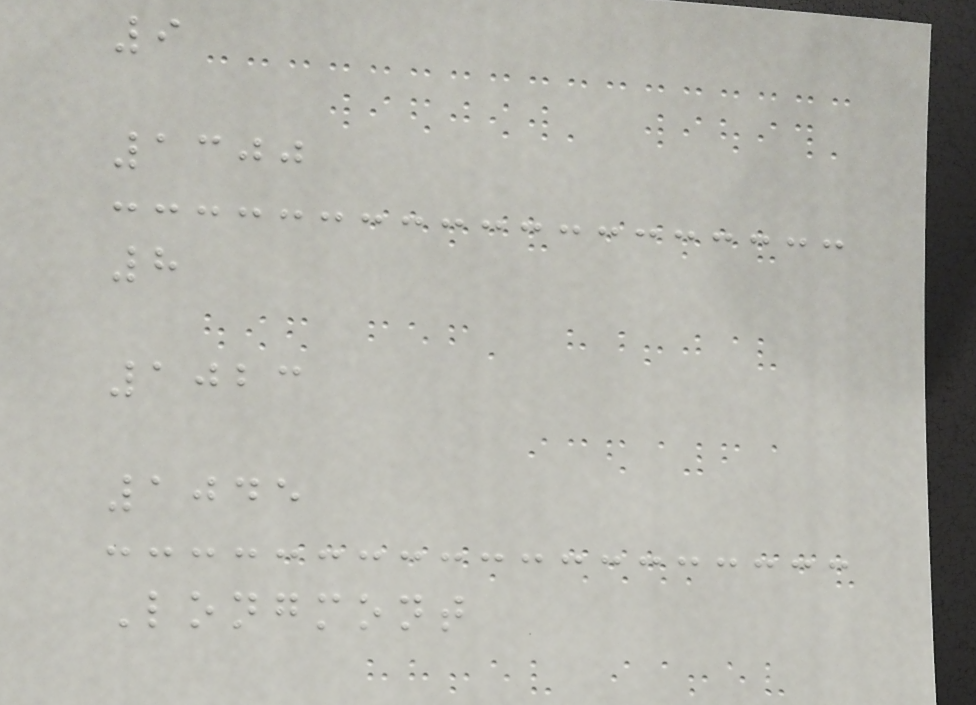9
1300
8
1023
1045
Longmont
